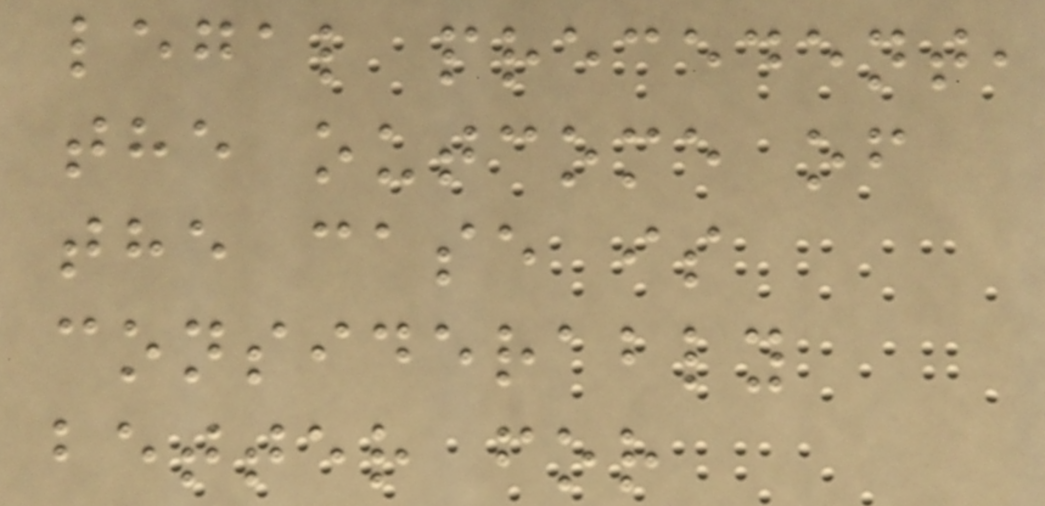legal precedent,
the outcome of
the case is
considerably
better for
